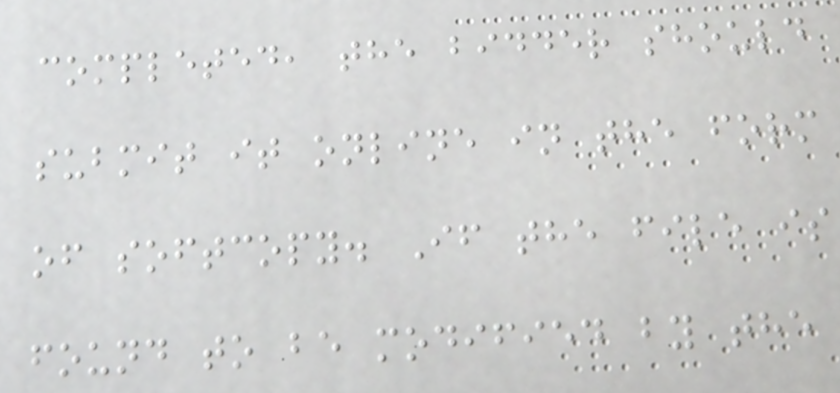completed, the bidder should
submit it online in the form
of softcopy. If the file is
found to be modified by the
